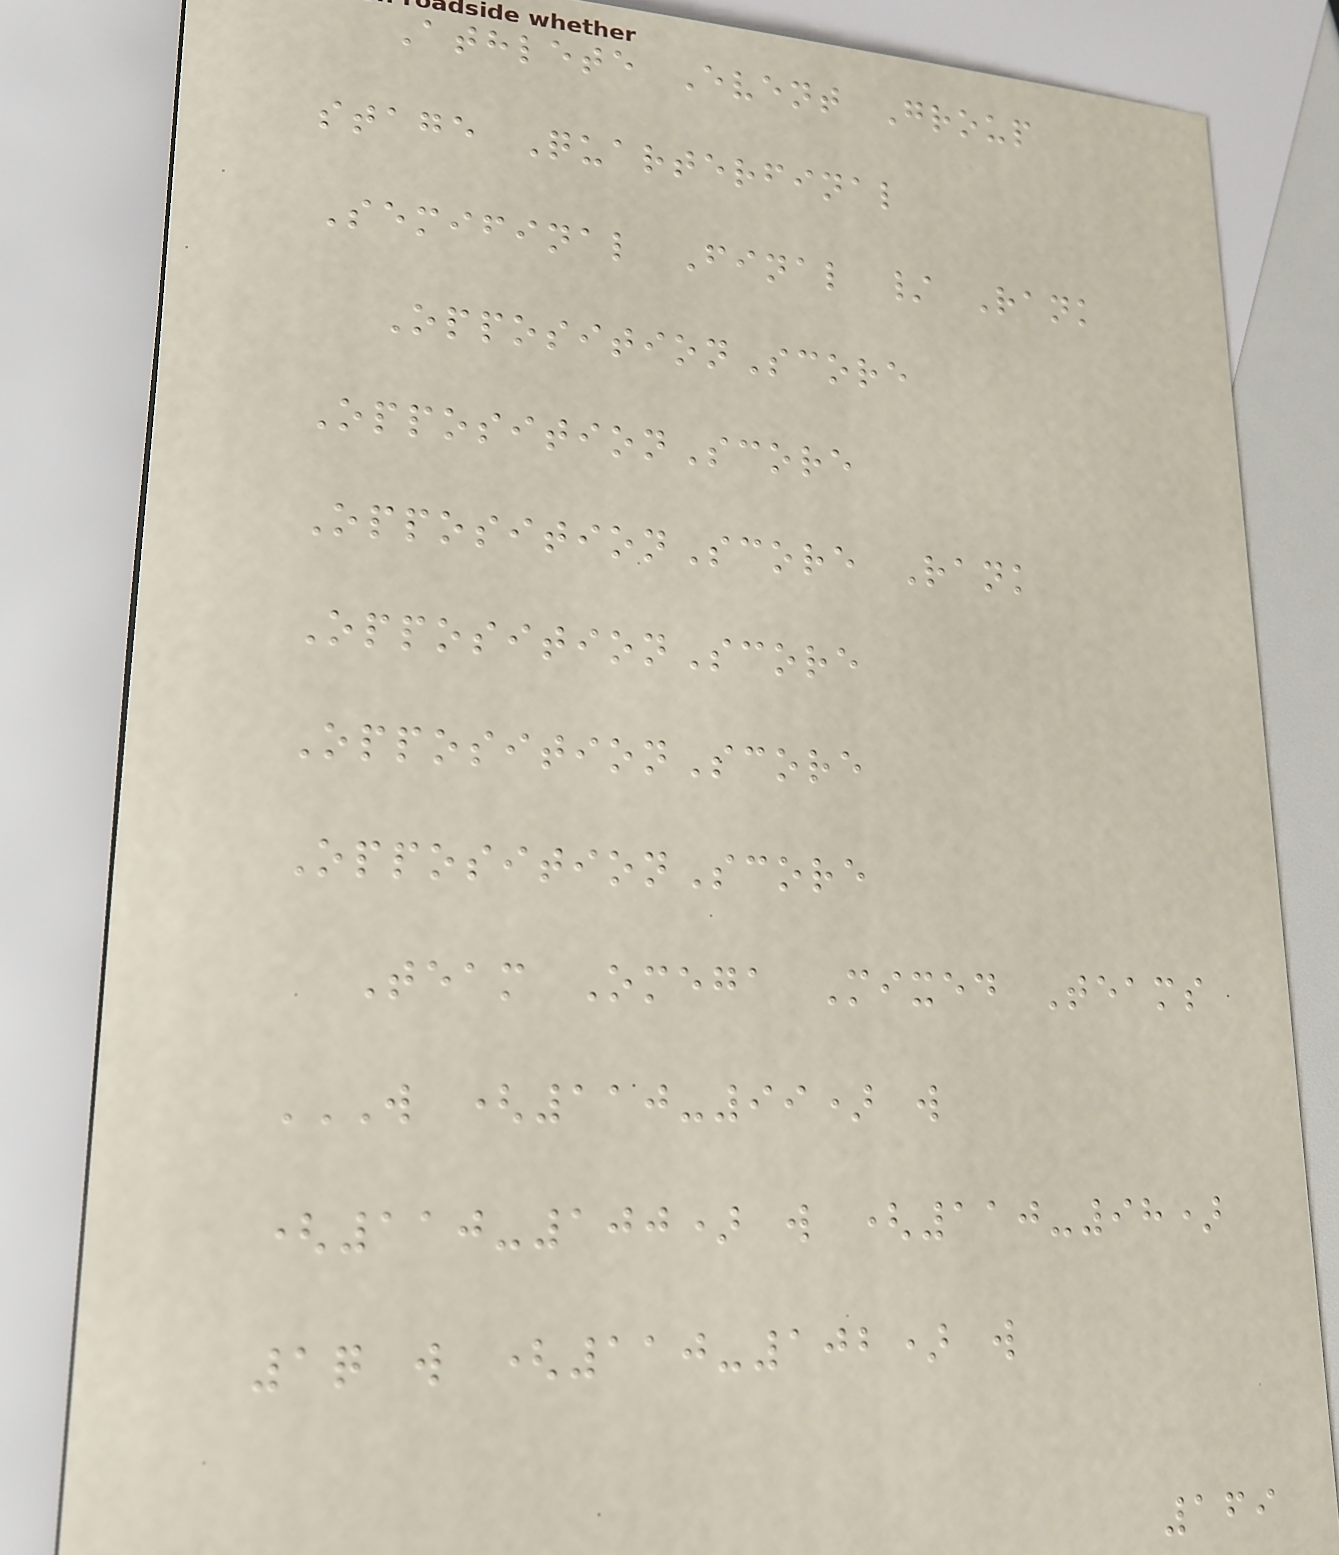Athlete Event Group
stage Quarterfinal
Semifinal Final / Rank
OppositionScore
OppositionScore
OppositionScore Rank
OppositionScore
OppositionScore
OppositionScore
Team Omega Mixed Teams
W (110-99) W
(110-100) W (110-98)
1Q W (110-102) W
169
